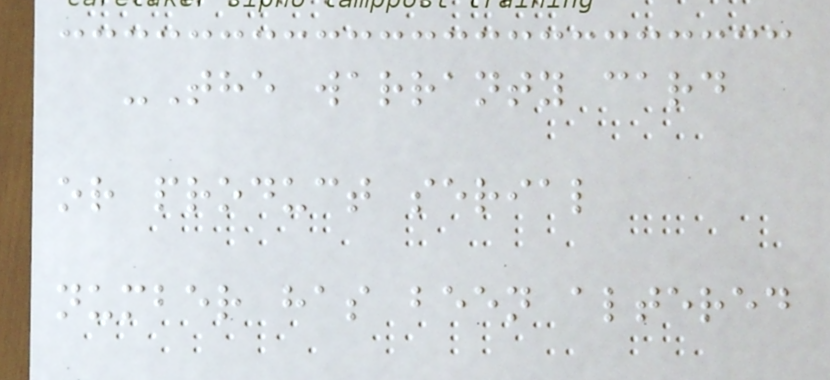-The warranty card
or product serial
number has been altered
